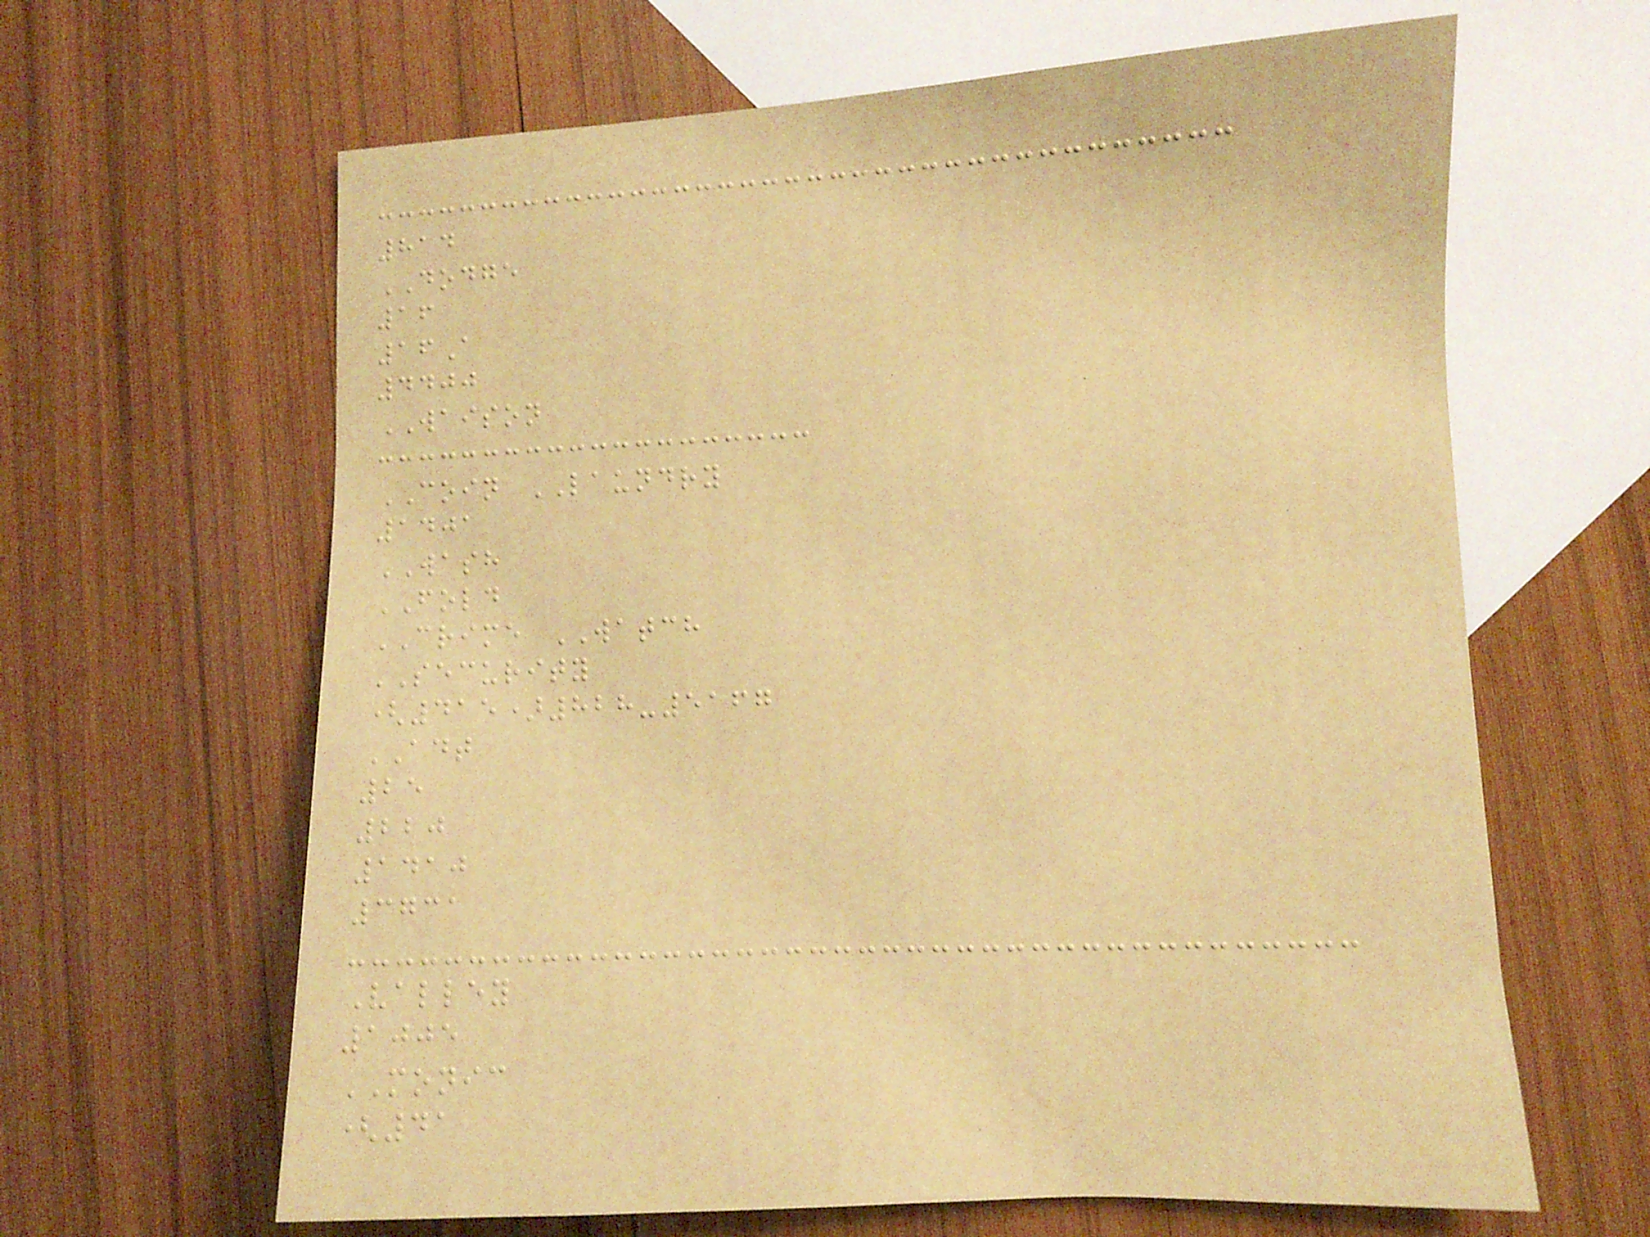814
DODGE
16
16A
4400
WAISON
COIN LAUNDRY
1401
WASH
FOLD
CRIME WATCH
SECURITY
(415)828-5167
ADT
25
220
1410
3731
Valley
1005
MONIC
(41
